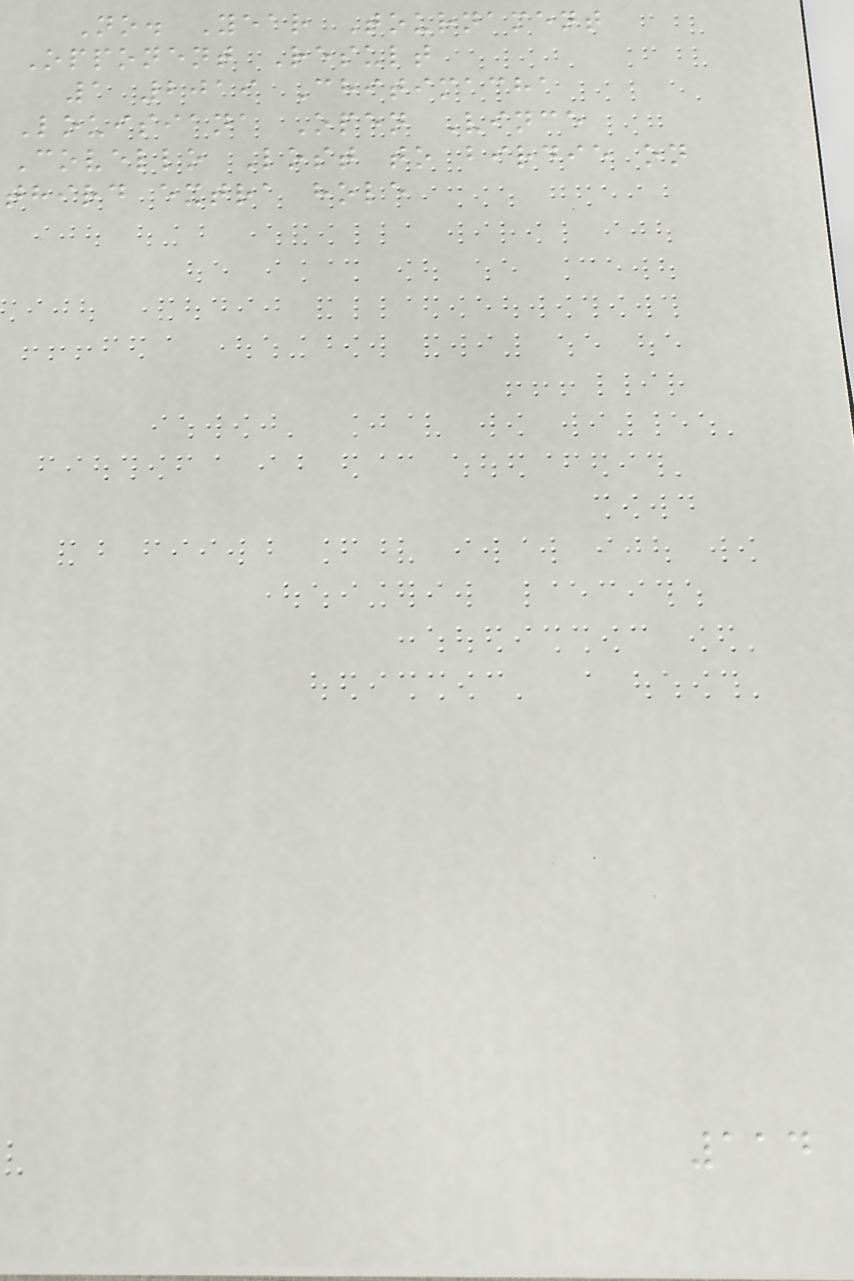No. Year Tournament
Opponent Result
1 2019 Chitimacha
Louisiana Open Vince
Covello Lost to birdie on
third extra hole
114
